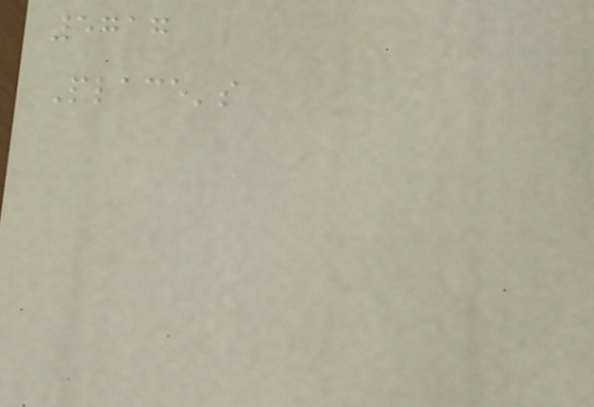5717
Place's
